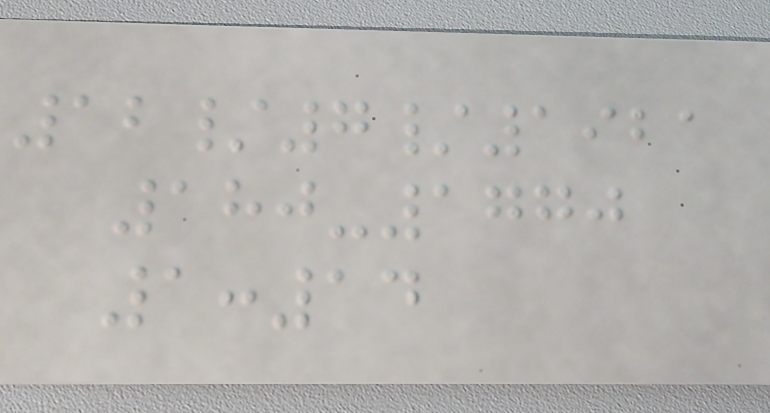12/7/1921
180-1770
1:14
